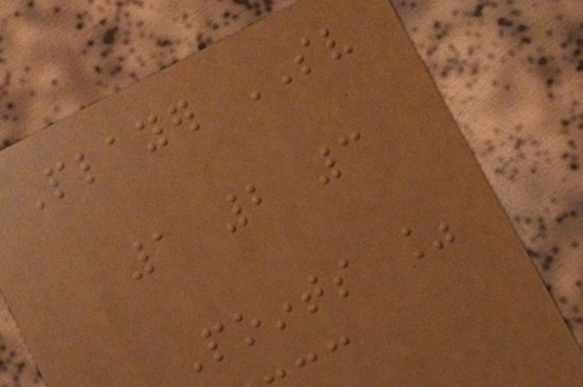Player SV
1 2 3
Points %
